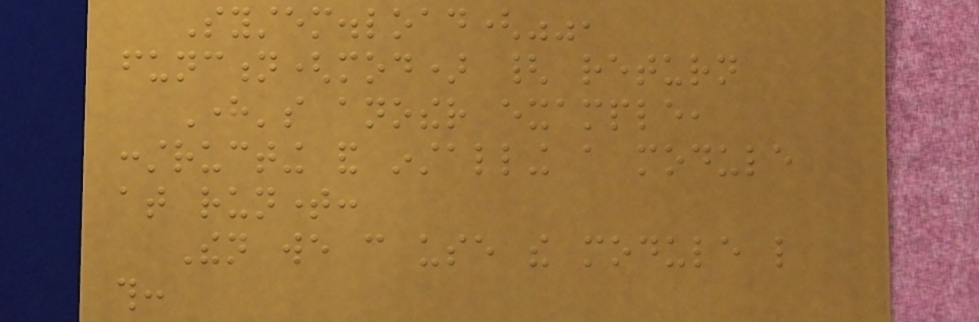System.load("",
function(mod) { return
Here's another example,
constructing and installing a module
at runtime:
Then we can use the module like
this:
